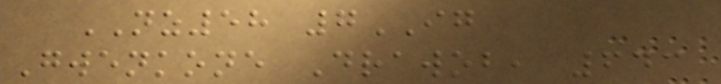NZ58 7IG
Gwenkone Drawob, 643
